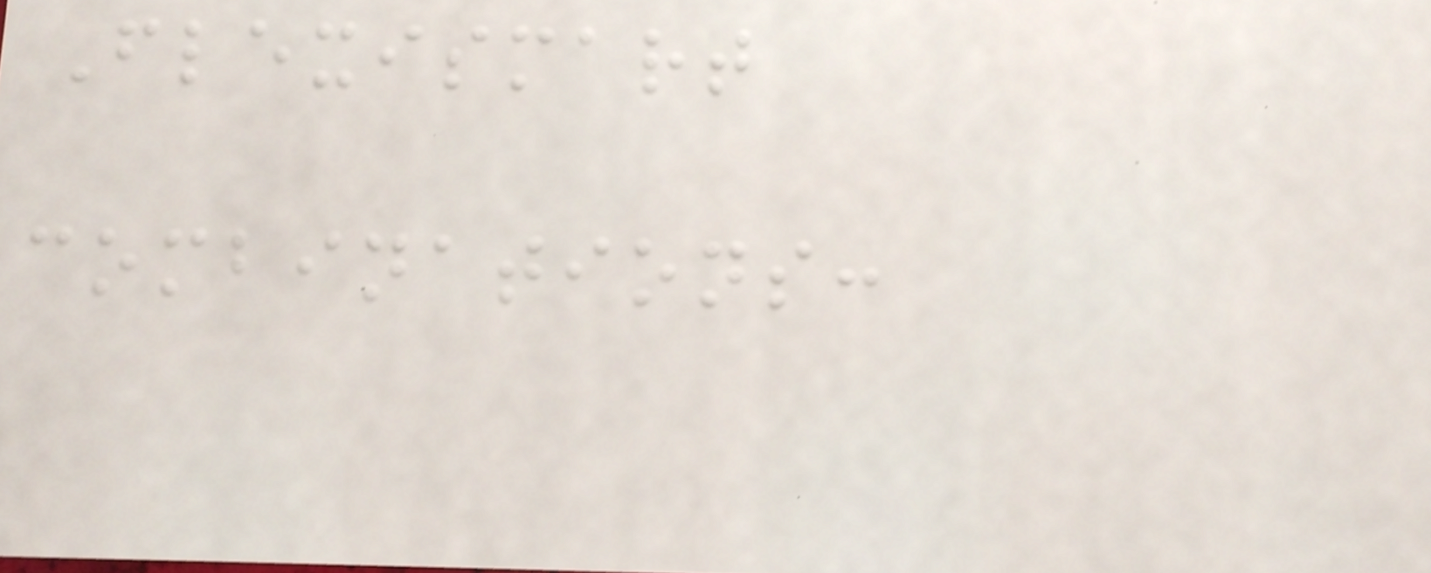Flexismart
combinations:
